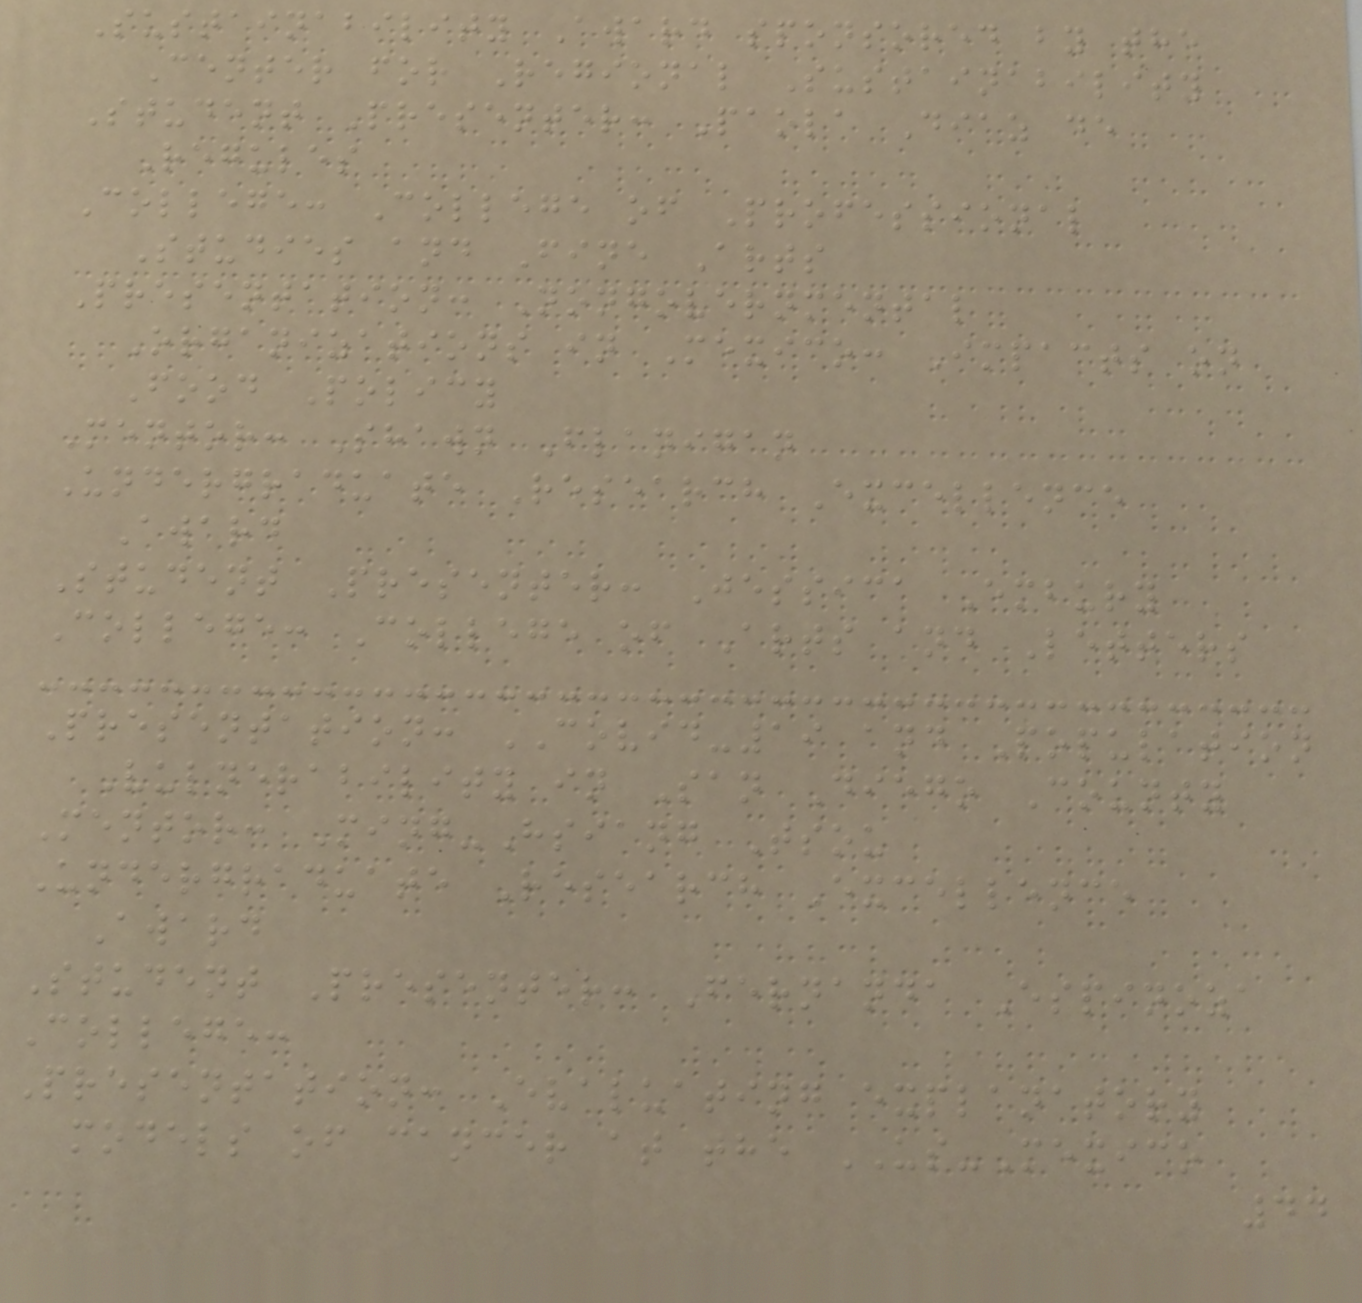Sustainability Award sponsored by the
Center for Regional Sustainability
Student Presenter: Paola Diaz de
Regules
College: College of Professional
Studies and Fine Arts
Presentation: Nongovernmental
Organizations in Mexico: Impacts on
Food Policy
Mentor: Shawn Flanigan
Undergraduate Research Excellence
Award
Student Presenter: Jessica Embury
College: College of Arts and Letters
Presentation: COVID-19 and Population
Vulnerability in San Diego County
Mentor: Ming-Hsiang Tsou
Undergraduate Research Excellence
Award
Student Presenter: Fernanda Espinoza
College:
Presentation: Evaluating explanatory
models of cancer at the US-Mexico
44
